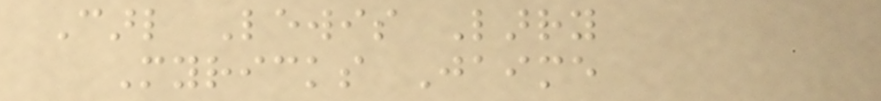Carl Lewis Larry
Myricks Jaime
